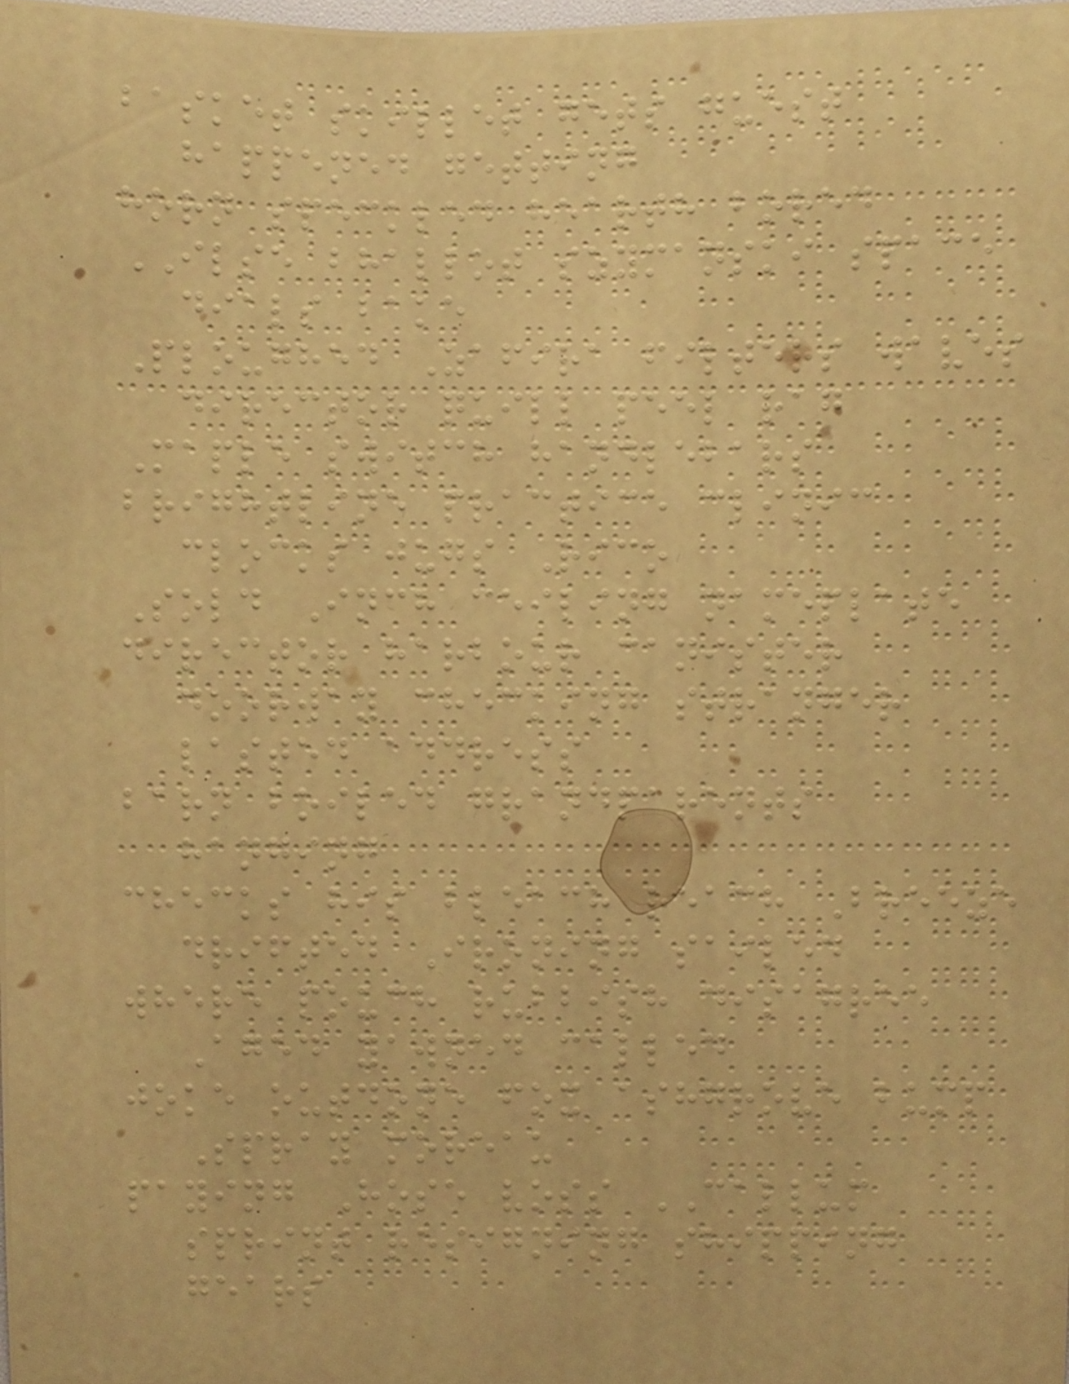basket skillet gets guest
happened getting
horn speckled hearth bored
ILSE bhallot szymanski space
dials bake
Ploughed Zafira filters waves
director quill peel rag
Maple switch handlebars
brightline practice clinic
clocks jugs Rico
Sold Inch ceiling nameplate
director harbour canister
doorway checking stranger
lasted address
barn boiled grandparents
hanging
checks his bleach reach Breeze
drifted Ironing sailed
where pouch rubbish disagree
Aged yawned called
joke outdone fox ashgrove bump
Spray moreau
paying Hose voss CALLUM
sprint resigning shipping
gears
